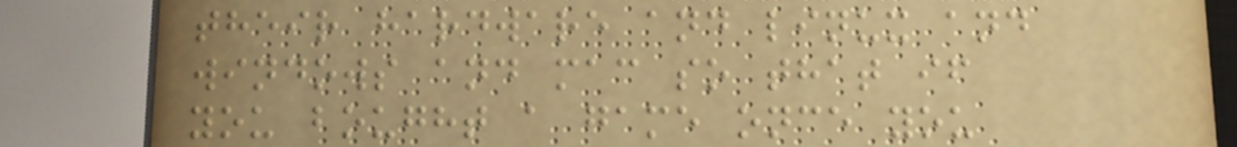their hardware and linux and
windows and mac so that if
you bought a game once you
